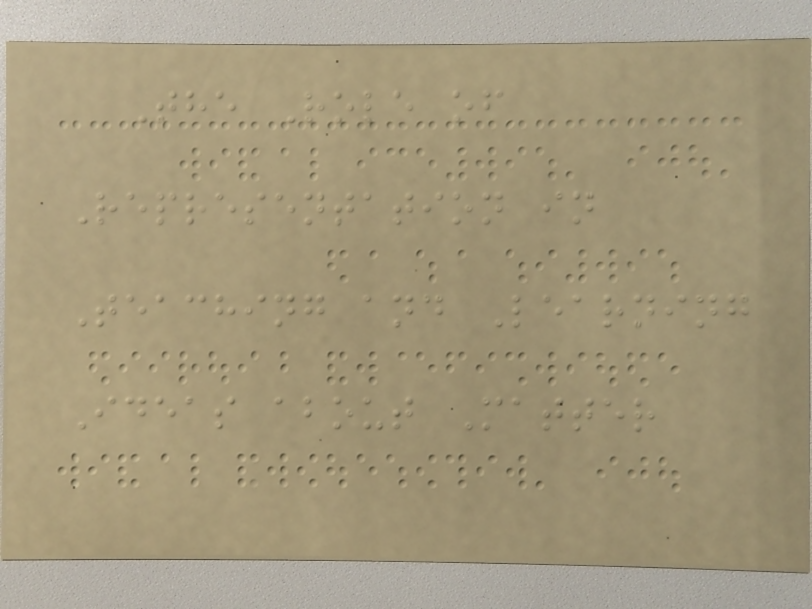The Role of
Representation in
Teaching and Learning
Ideas about Matter
